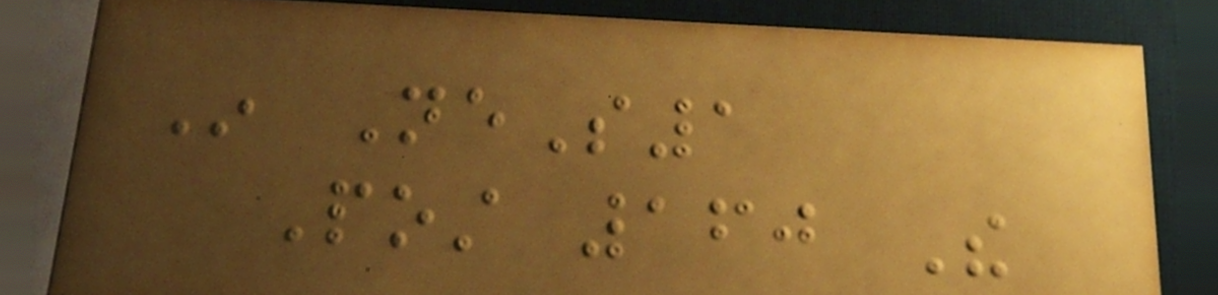In NeS1
Post 160 The
